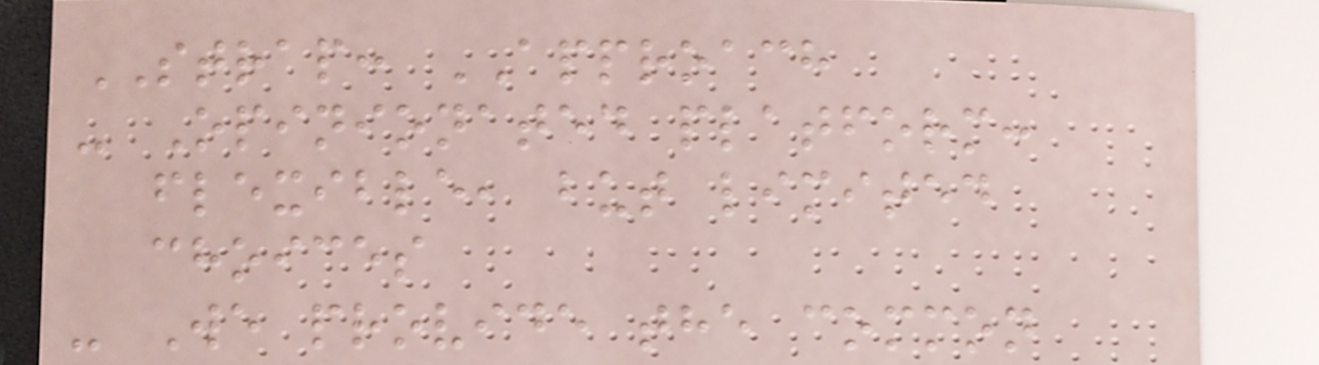STRAP: APPROACH
- Opinionated platform:
flexible, but limited
choices
- We provide the common
